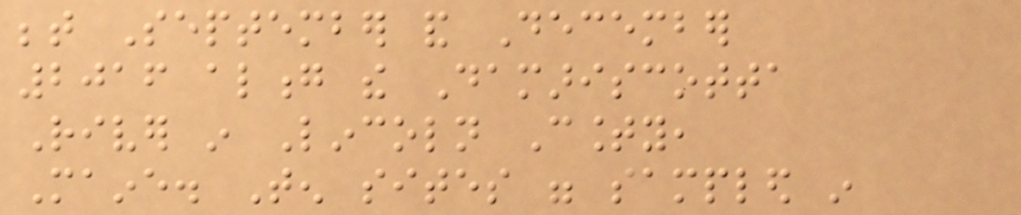between September and December
2016 along the Damariscotta
River in Lincoln County,
Maine. Ten sites were sampled in
